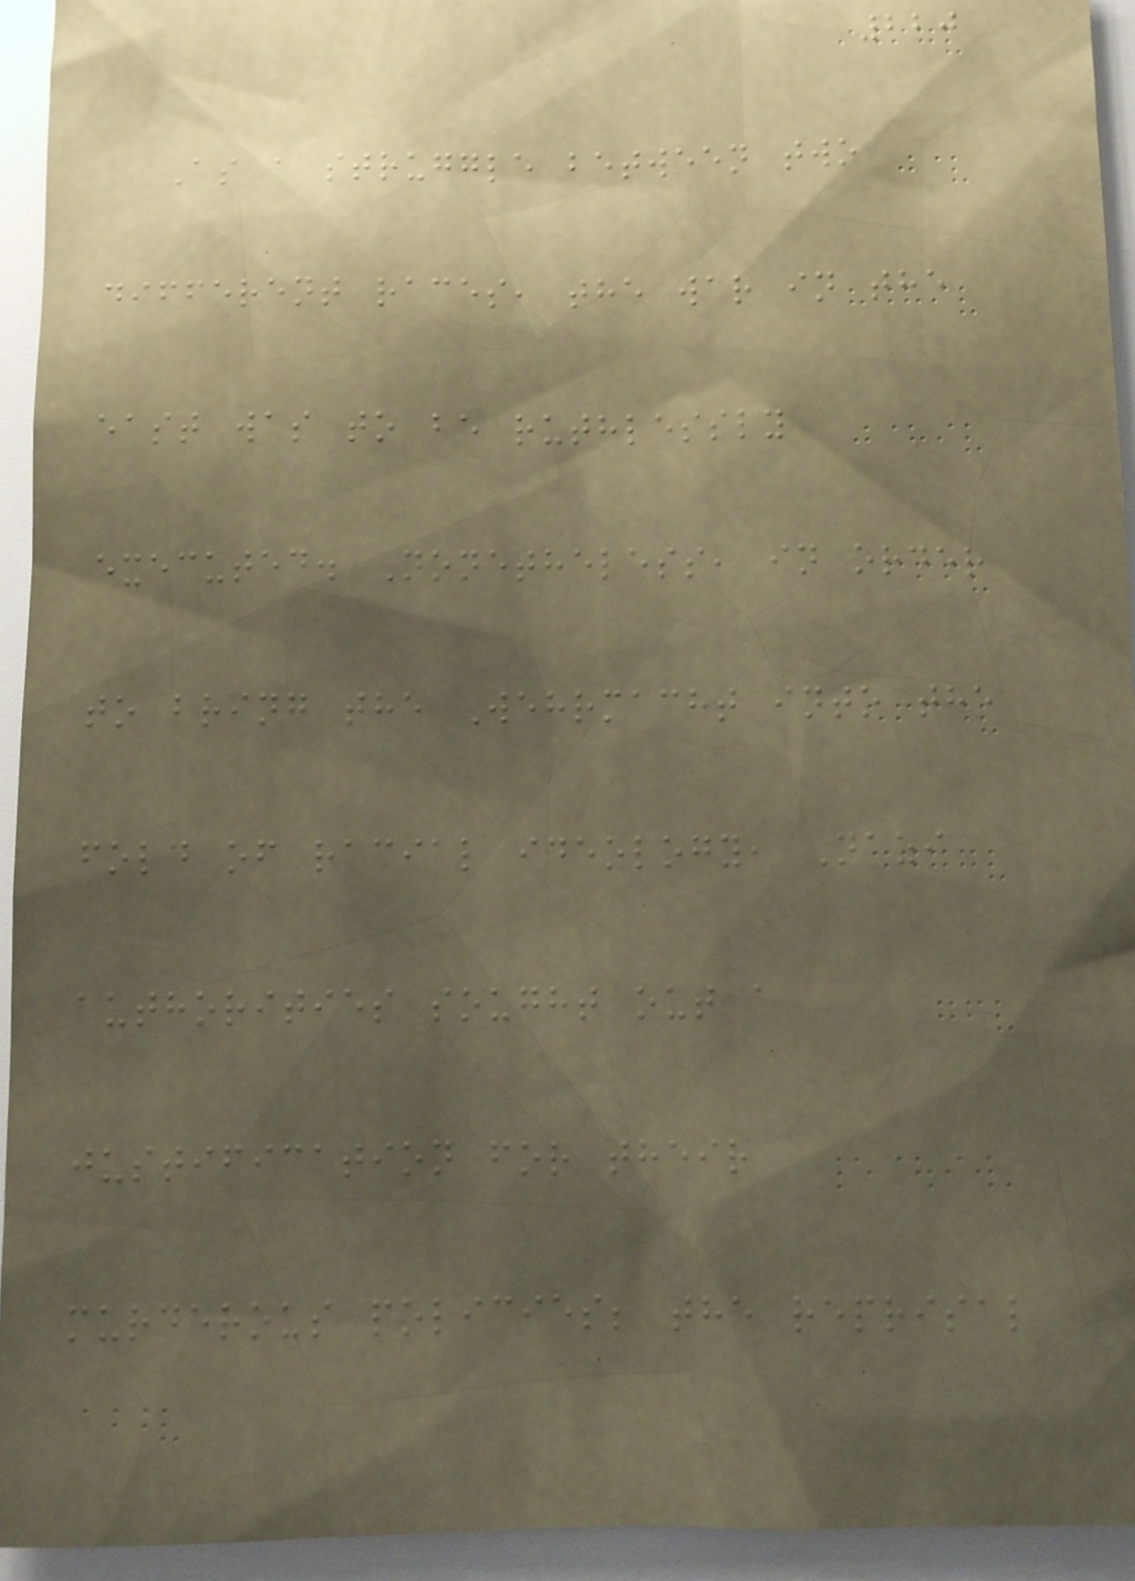220
As a struggle between two
different races, the war in the
east was to be ruthlessly
executed. Nonetheless, in order
to bring the Wehrmacht into the
fold of racial ideology, Nazi
authorities sought out a
justification for their
murderous policies; the reprisal
